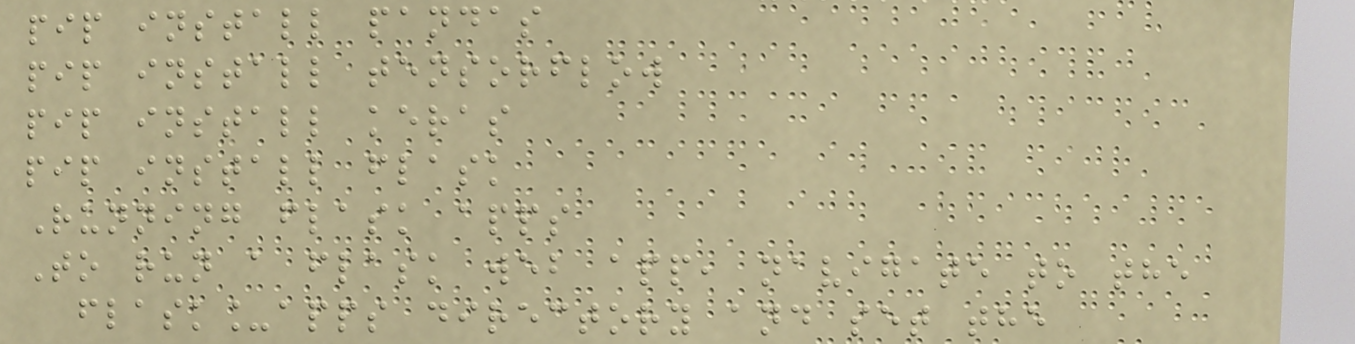pip install pandas
pip install tensorflow
pip install keras
pip install flask
Running flask apps
To run a flask web app, navigate to the
flask_apps directory and set the
